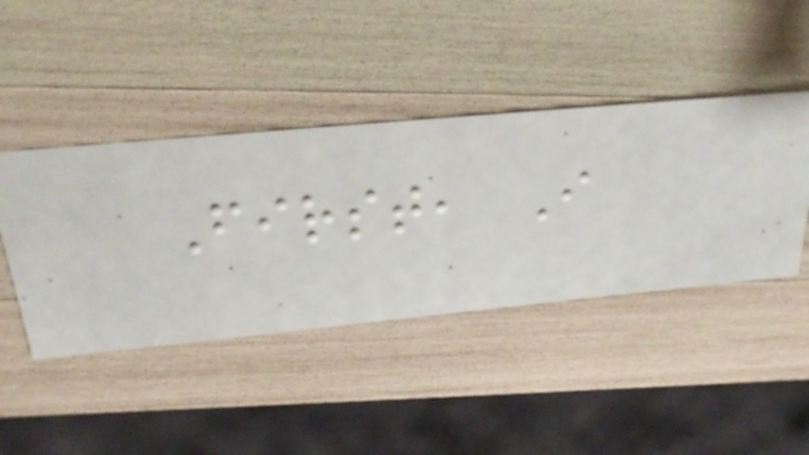First, I
